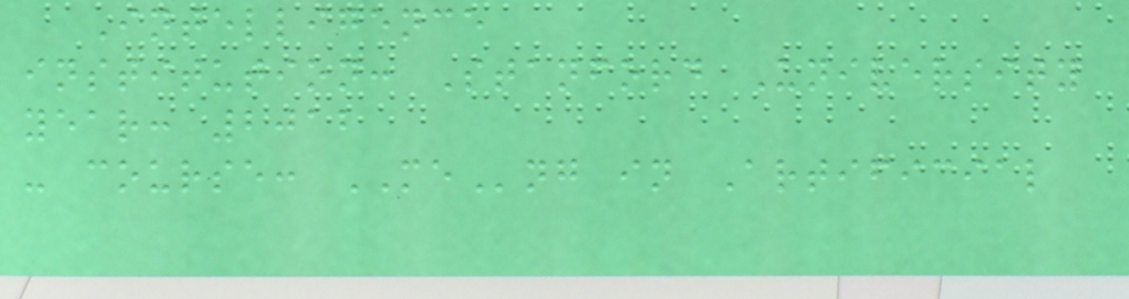Intelligence
institution: Stanford University
year: 2012
- course: MEng in Artificial
